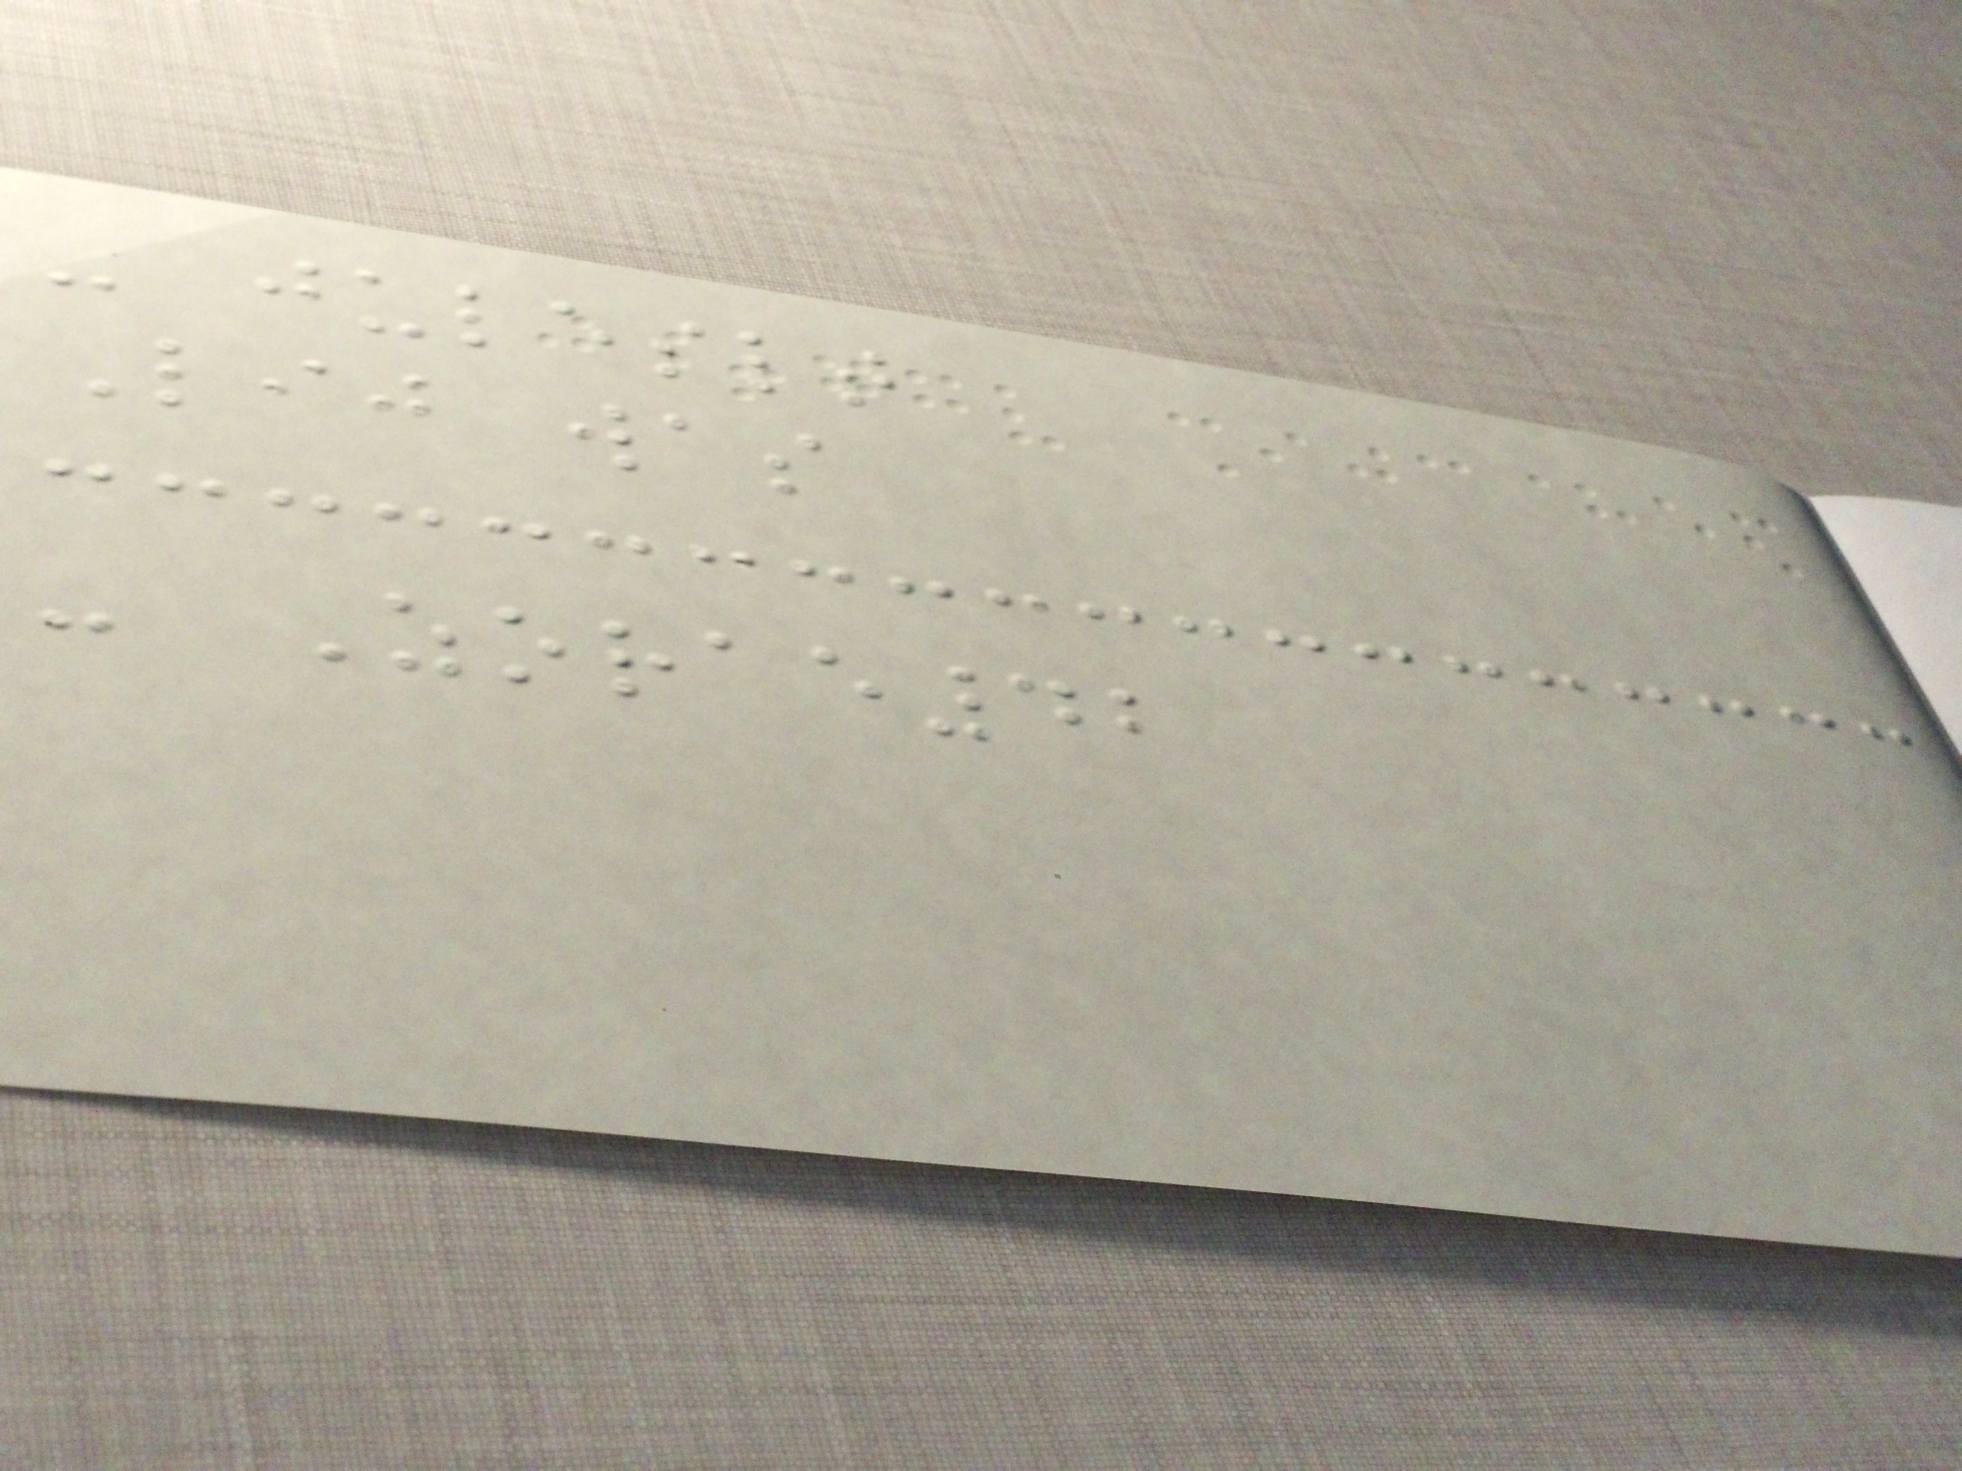- juleslt
Lij was
- Zorae42
